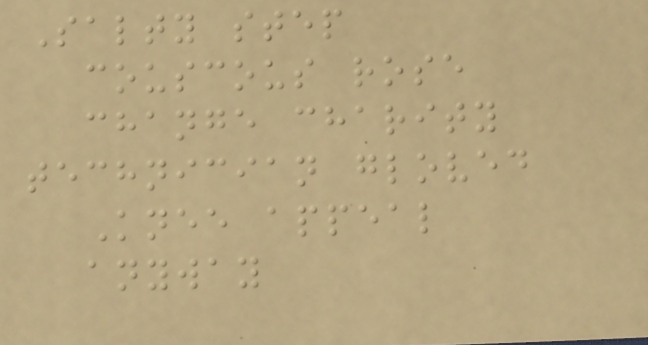Salty step
couscous rose
change charity
technician gloved
Knee appeal
anyway
